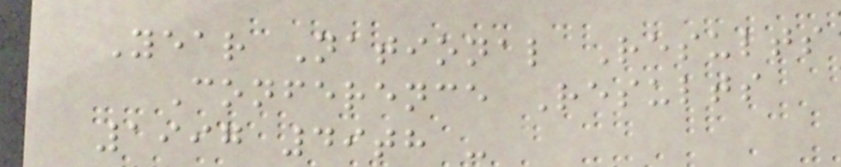Year National Results
Conference Results
1997 49th -
